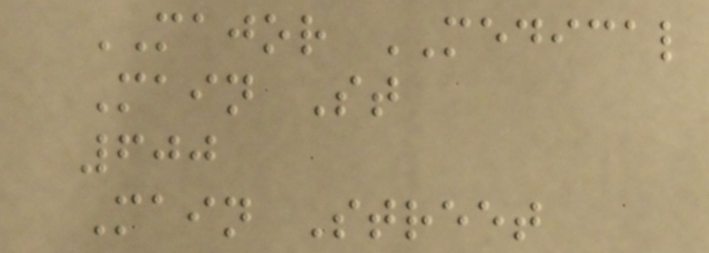MAJOR MEDICAL
Main St
600
Main Street
